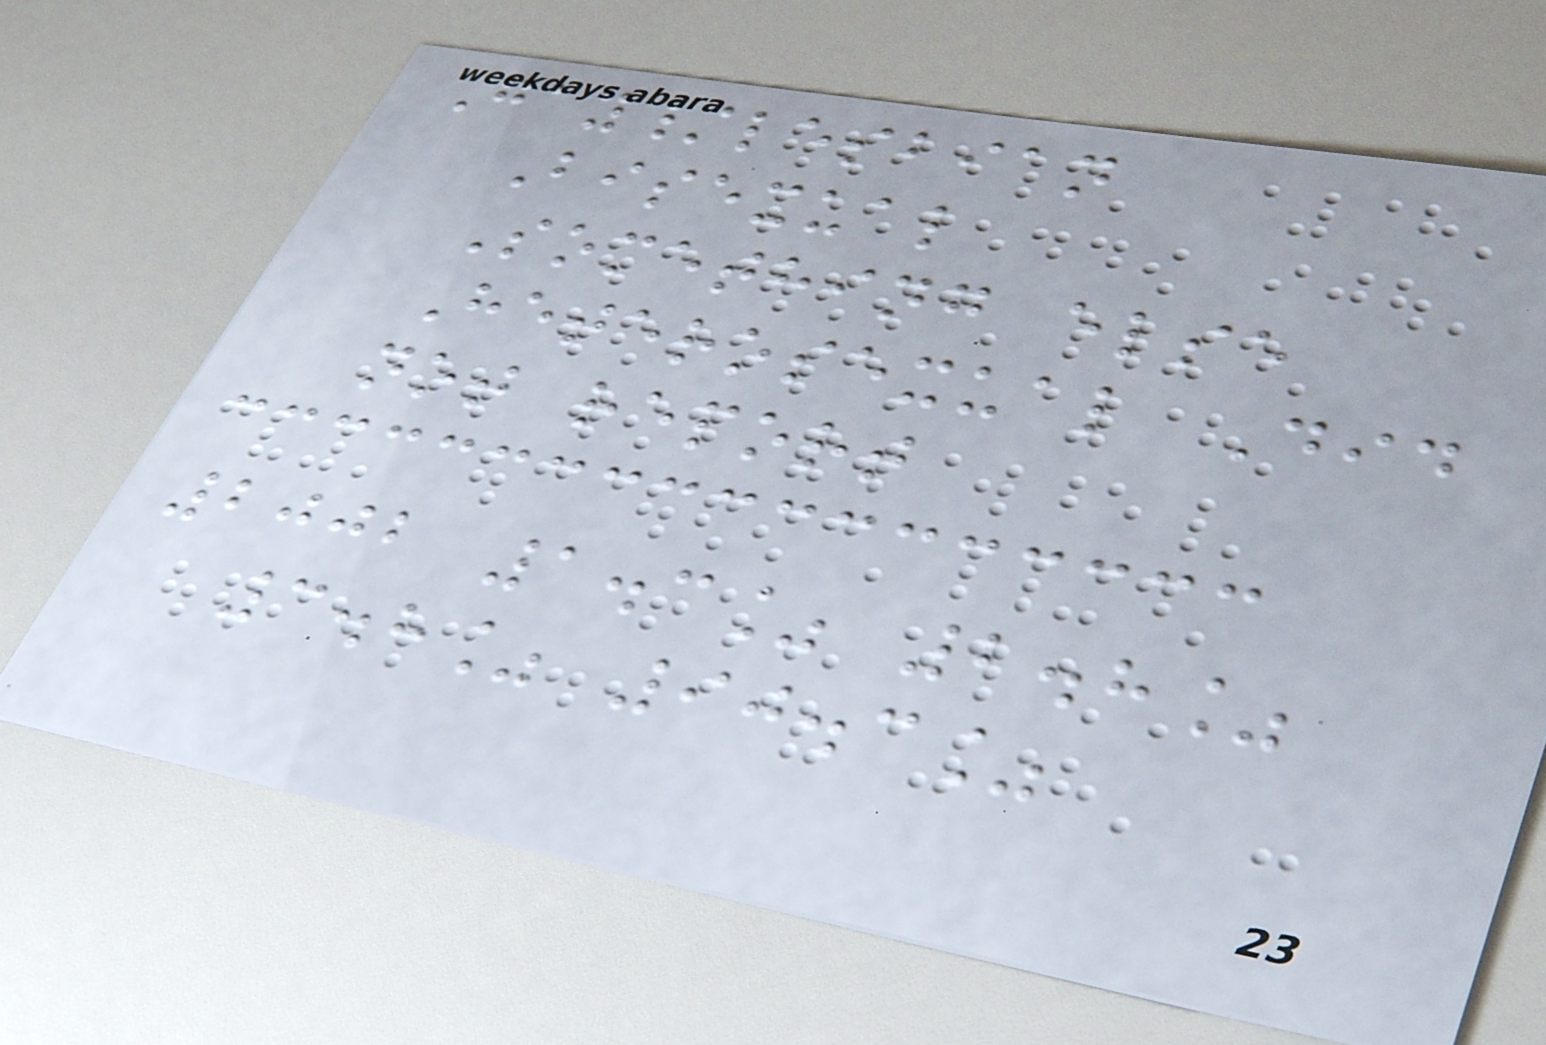Gay/lesbian
Bisexual
Something else
Heterosexual Did
not report
2002 1.3% 2.8%
3.8% 90.3%
